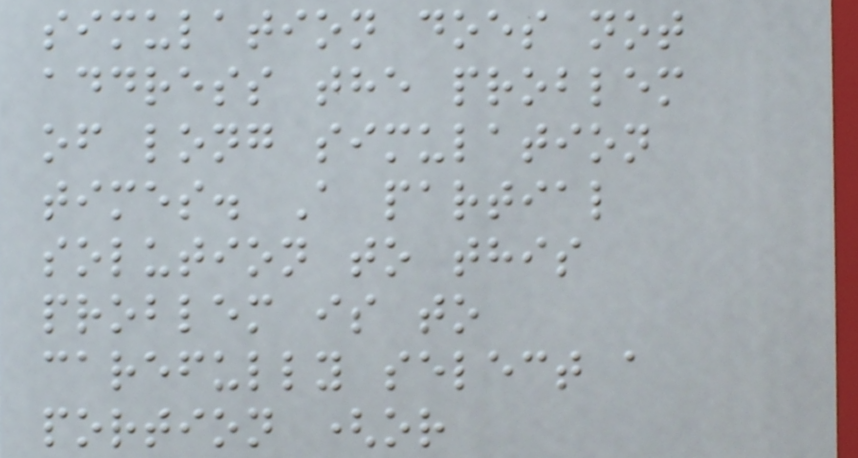simulation does not
address the problem
of long simulation
times. A partial
solution to this
problem is to
carefully select a
portion (or
